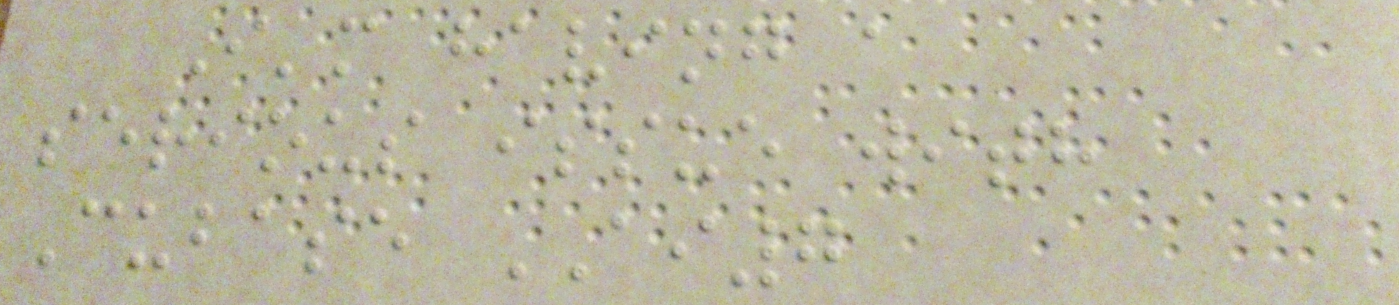I'm having a
serious issue with
Cubase AI7
